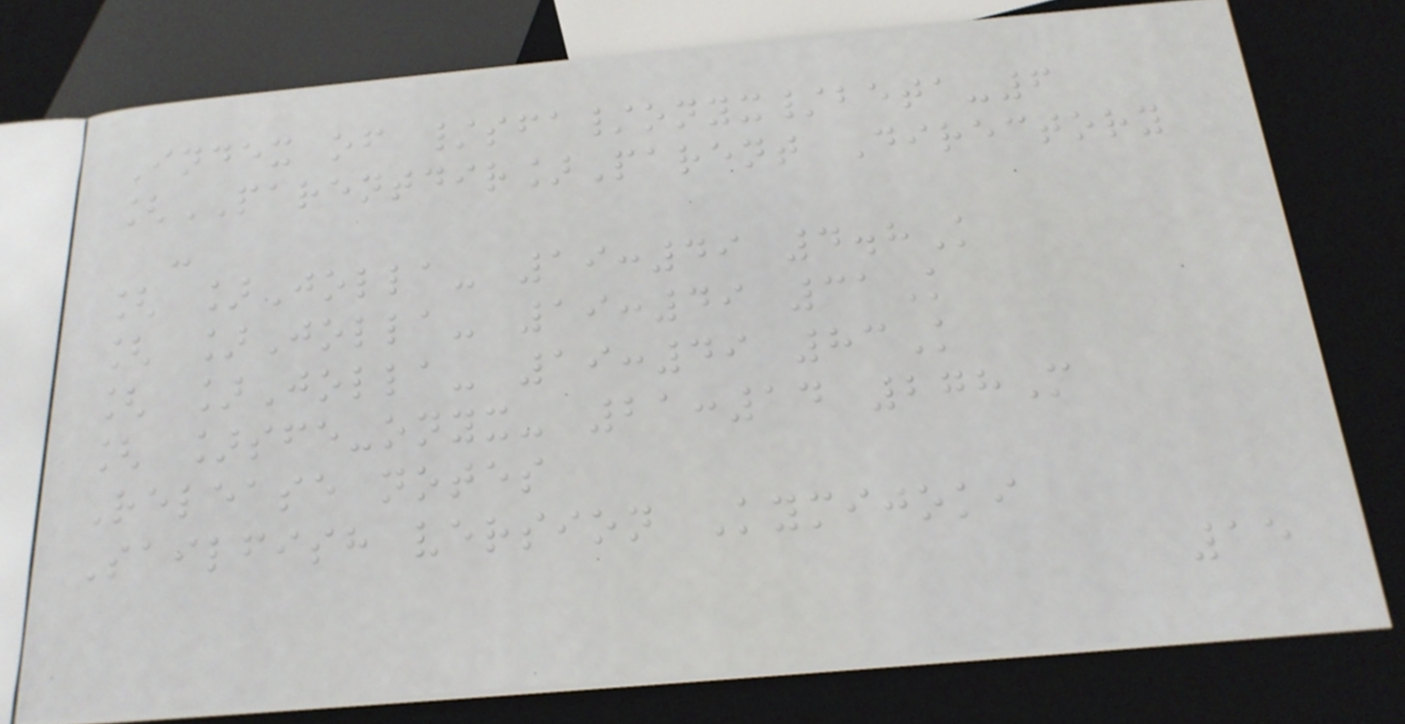Index of /sfa/onyx/beta-6
[PARENTDIR]Parent Directory
-
[ ]Jolla- 19:49 4.8K
[ ]Jolla- 19:49 31K
[ ]Jolla- 19:49 83K
[ ]sfe-onyx- 21:14 278M
Release notes
Sailfish version Kymijoki
15
